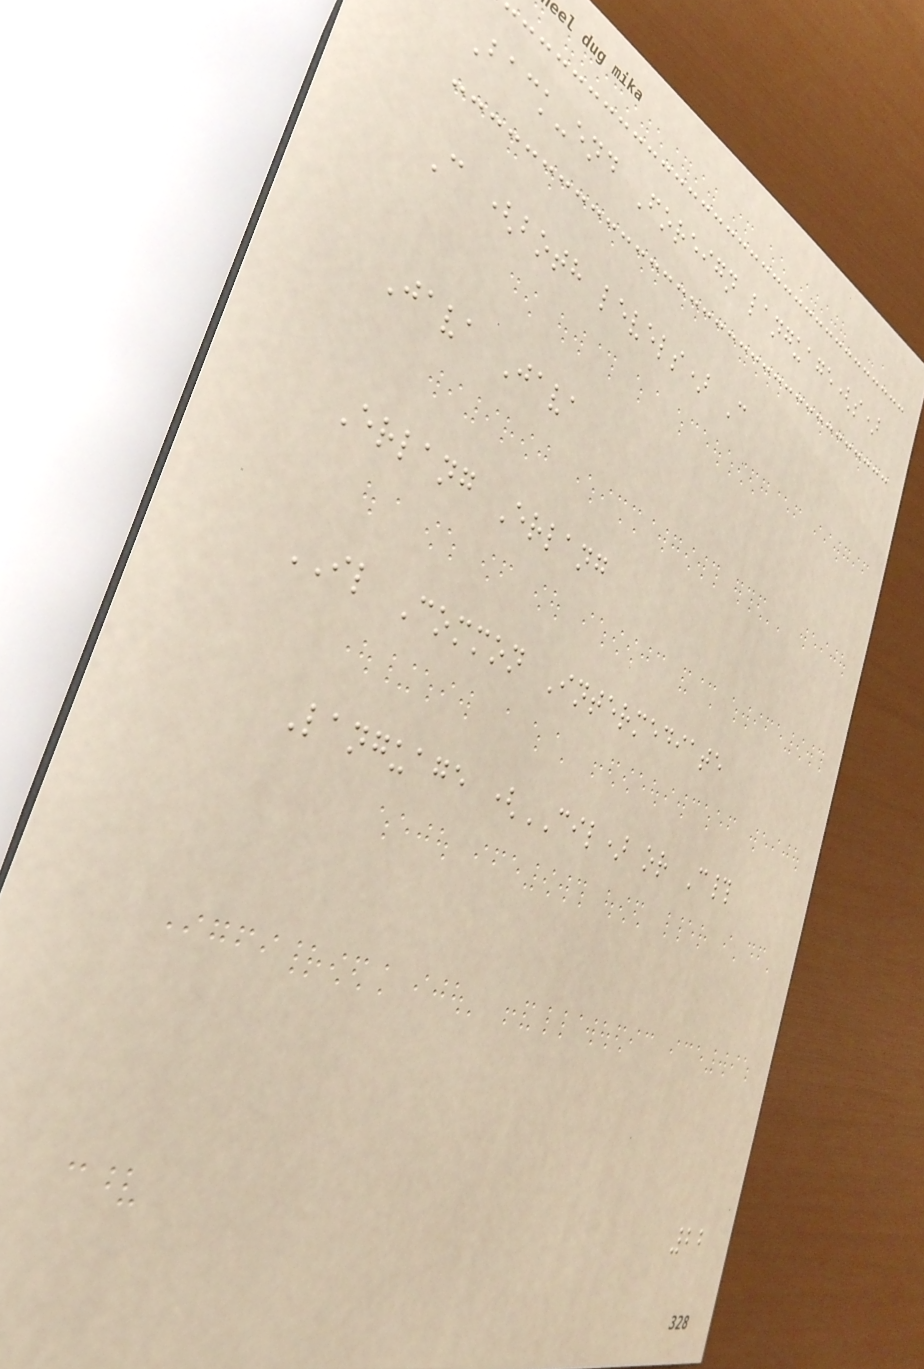Back-end Foreign language(s)
C (both levels) C
Java Java
Erlang Erlang
IL Common Intermediate
Language (CIL) or C#
22
